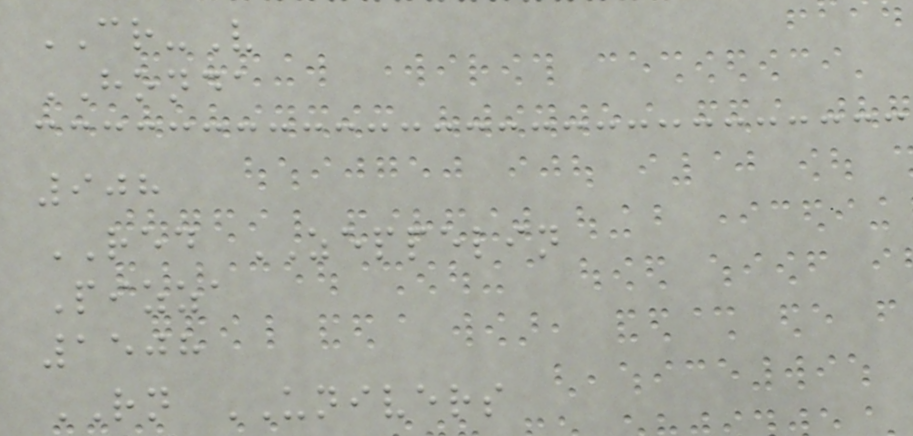CR-V
HONDA
908
RED ZEPPELIN
Pizza
1508
RN UNIVERS
